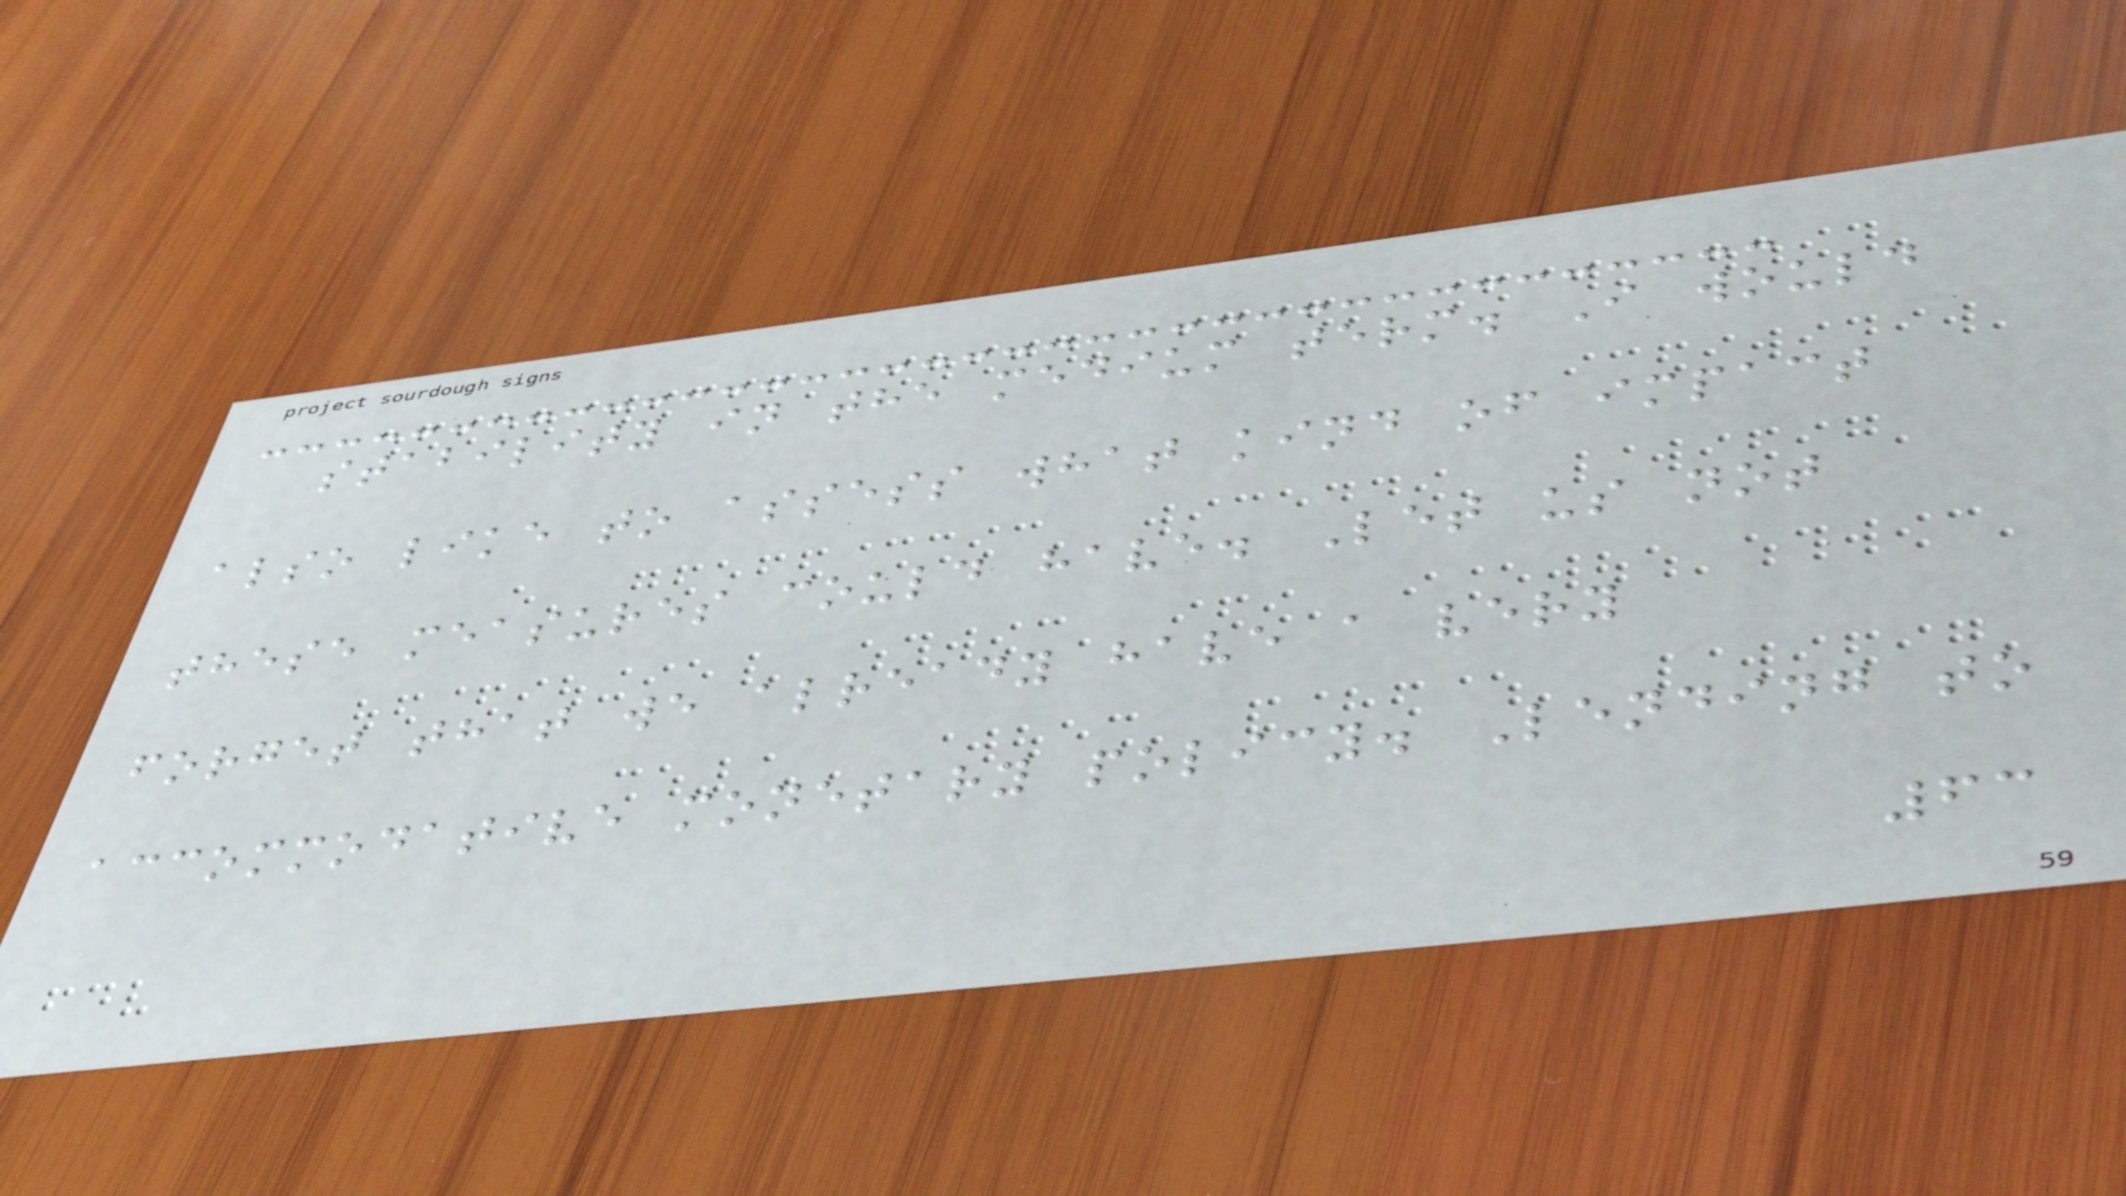stability in the medium term. I would
also like to assess what kind of impact
these measures could have. Let us not
forget that we already have a very
accommodative monetary policy. Lending to
63
